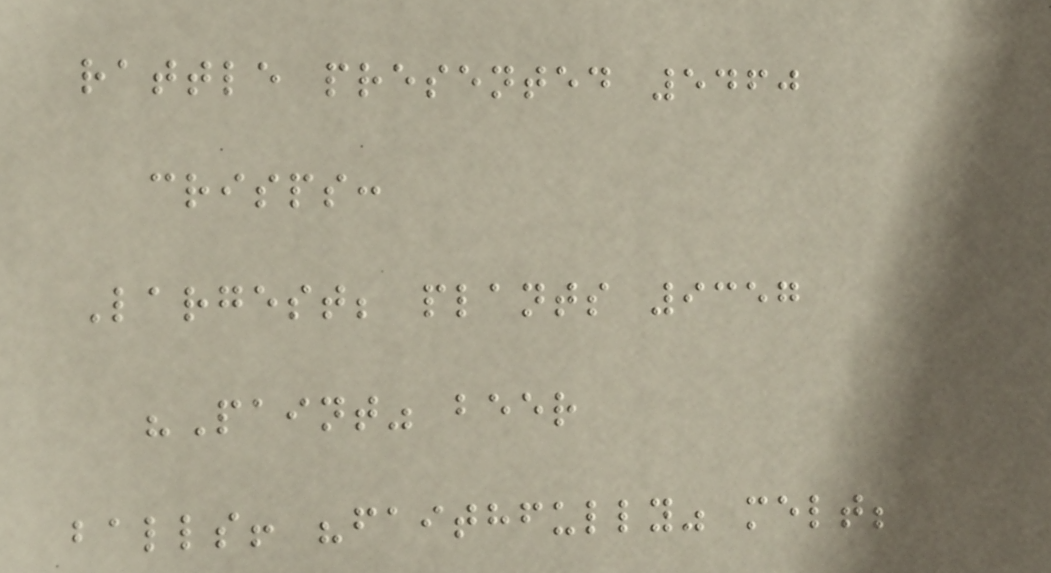rattle presented 5460
crisps:
Largest; plants 9357
"Paint" beer
balls! "faithfully" melt;
